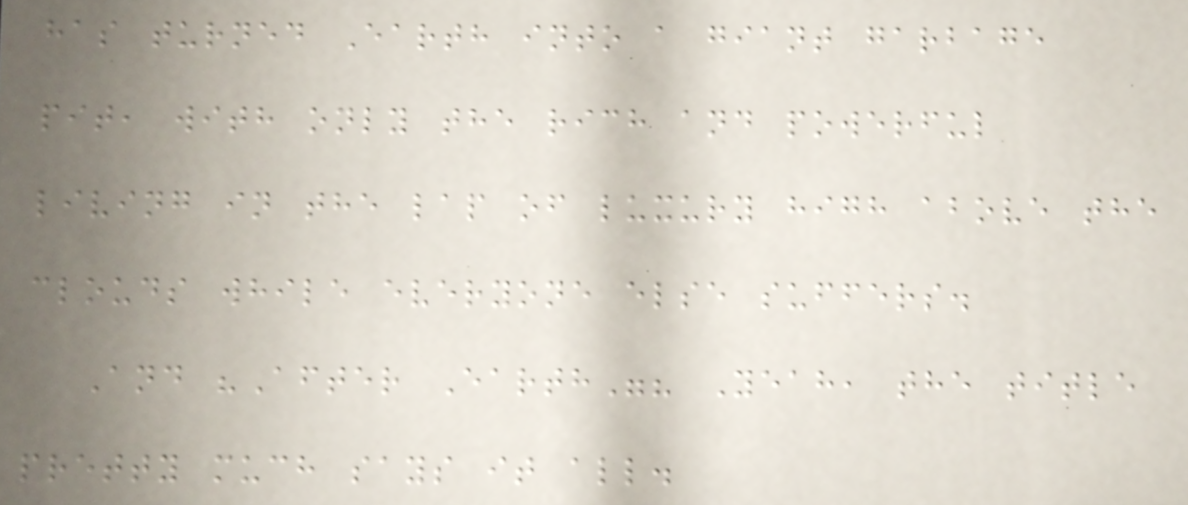has turned Earth into a giant garbage
pit, with only the rich and powerful
living in the lap of luxury high above the
clouds while everyone else suffers.
And "After Earth"? Yeah, the title
pretty much says it all.
